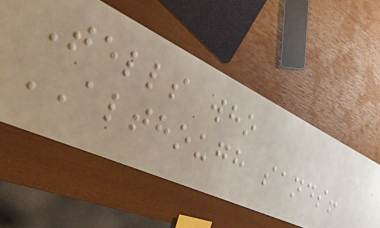Tells who
ALTHOUGH sands!
